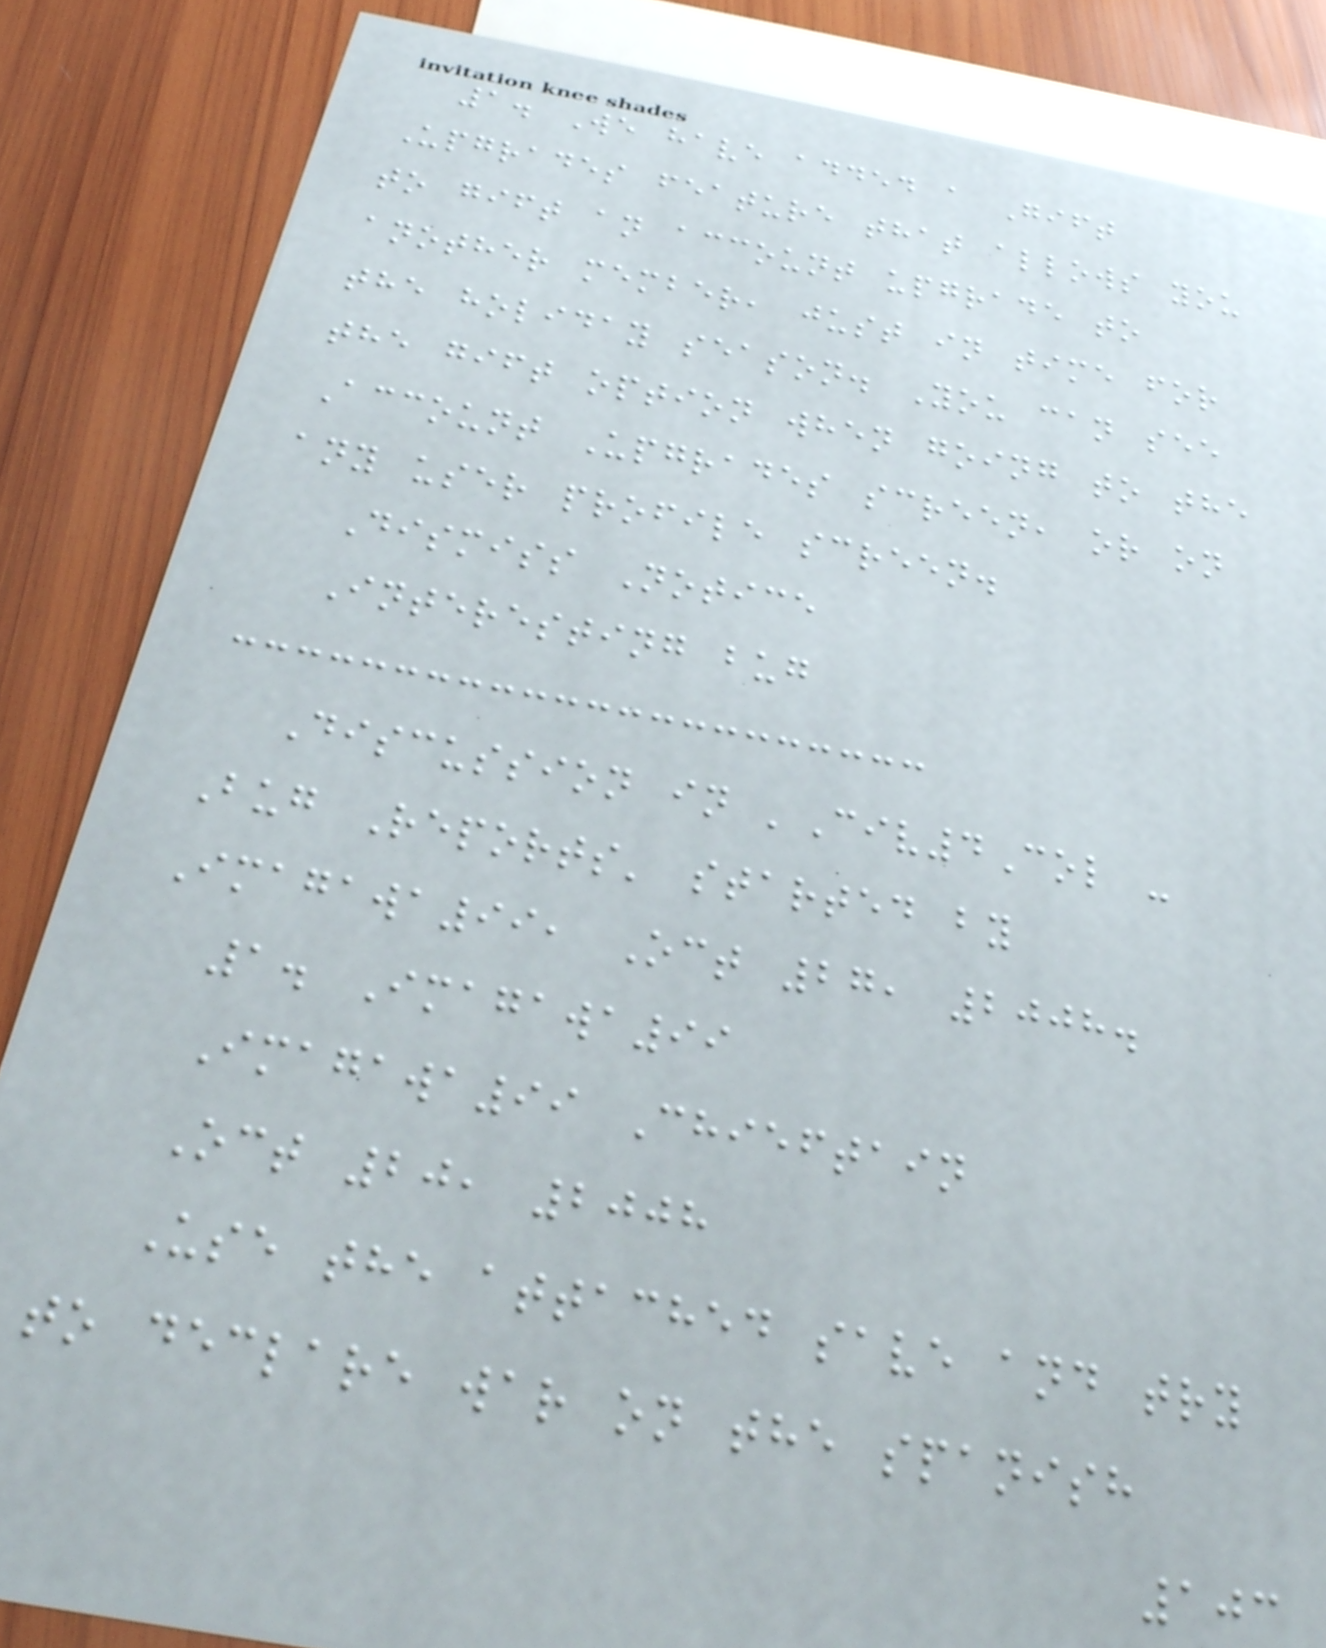1. We have added a Gift
Upgrades feature that allows you
to gift an account upgrade to
another member, just in time for
the holiday season. You can see
the gift option when going to the
Account Upgrades screen, or on
any user profile screen.
Dismiss Notice
Interesting bug
Discussion in 'Civ4Col -
Bug Reports' started by
Imagawa99, Oct 27, 2008.
1. Imagawa99
Imagawa99 Chieftain
Oct 20, 2008
Use the attached save and try
to declare war on the spanish
103
